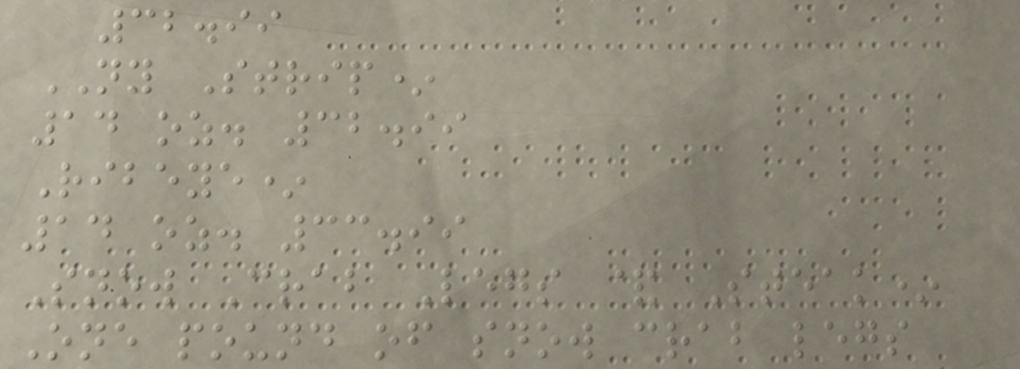32.99
NY Strip*
14 oz. 32.99
Ribeye*
14 oz. 33.99
Snow Crab Legs & Steak*
One pound of snow crab legs
